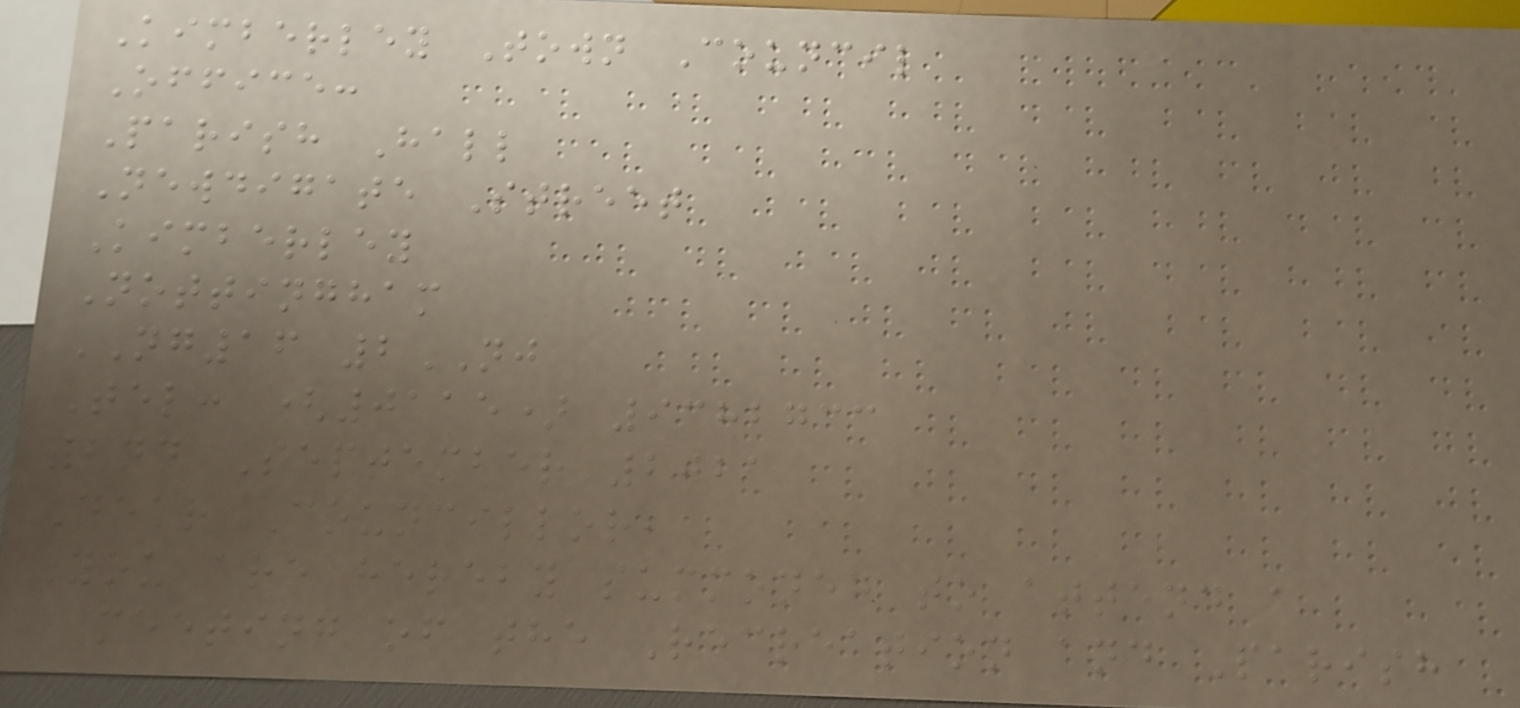Kimberley Town Council
Office:
Parish Hall
Newdigate Street
Kimberley
Nottingham
NG16 2NJ
Tel: (0115) 9382733
2nd September 2021
Dear Councillor,
You are hereby summoned to attend a
meeting of the Recreation and Parish
